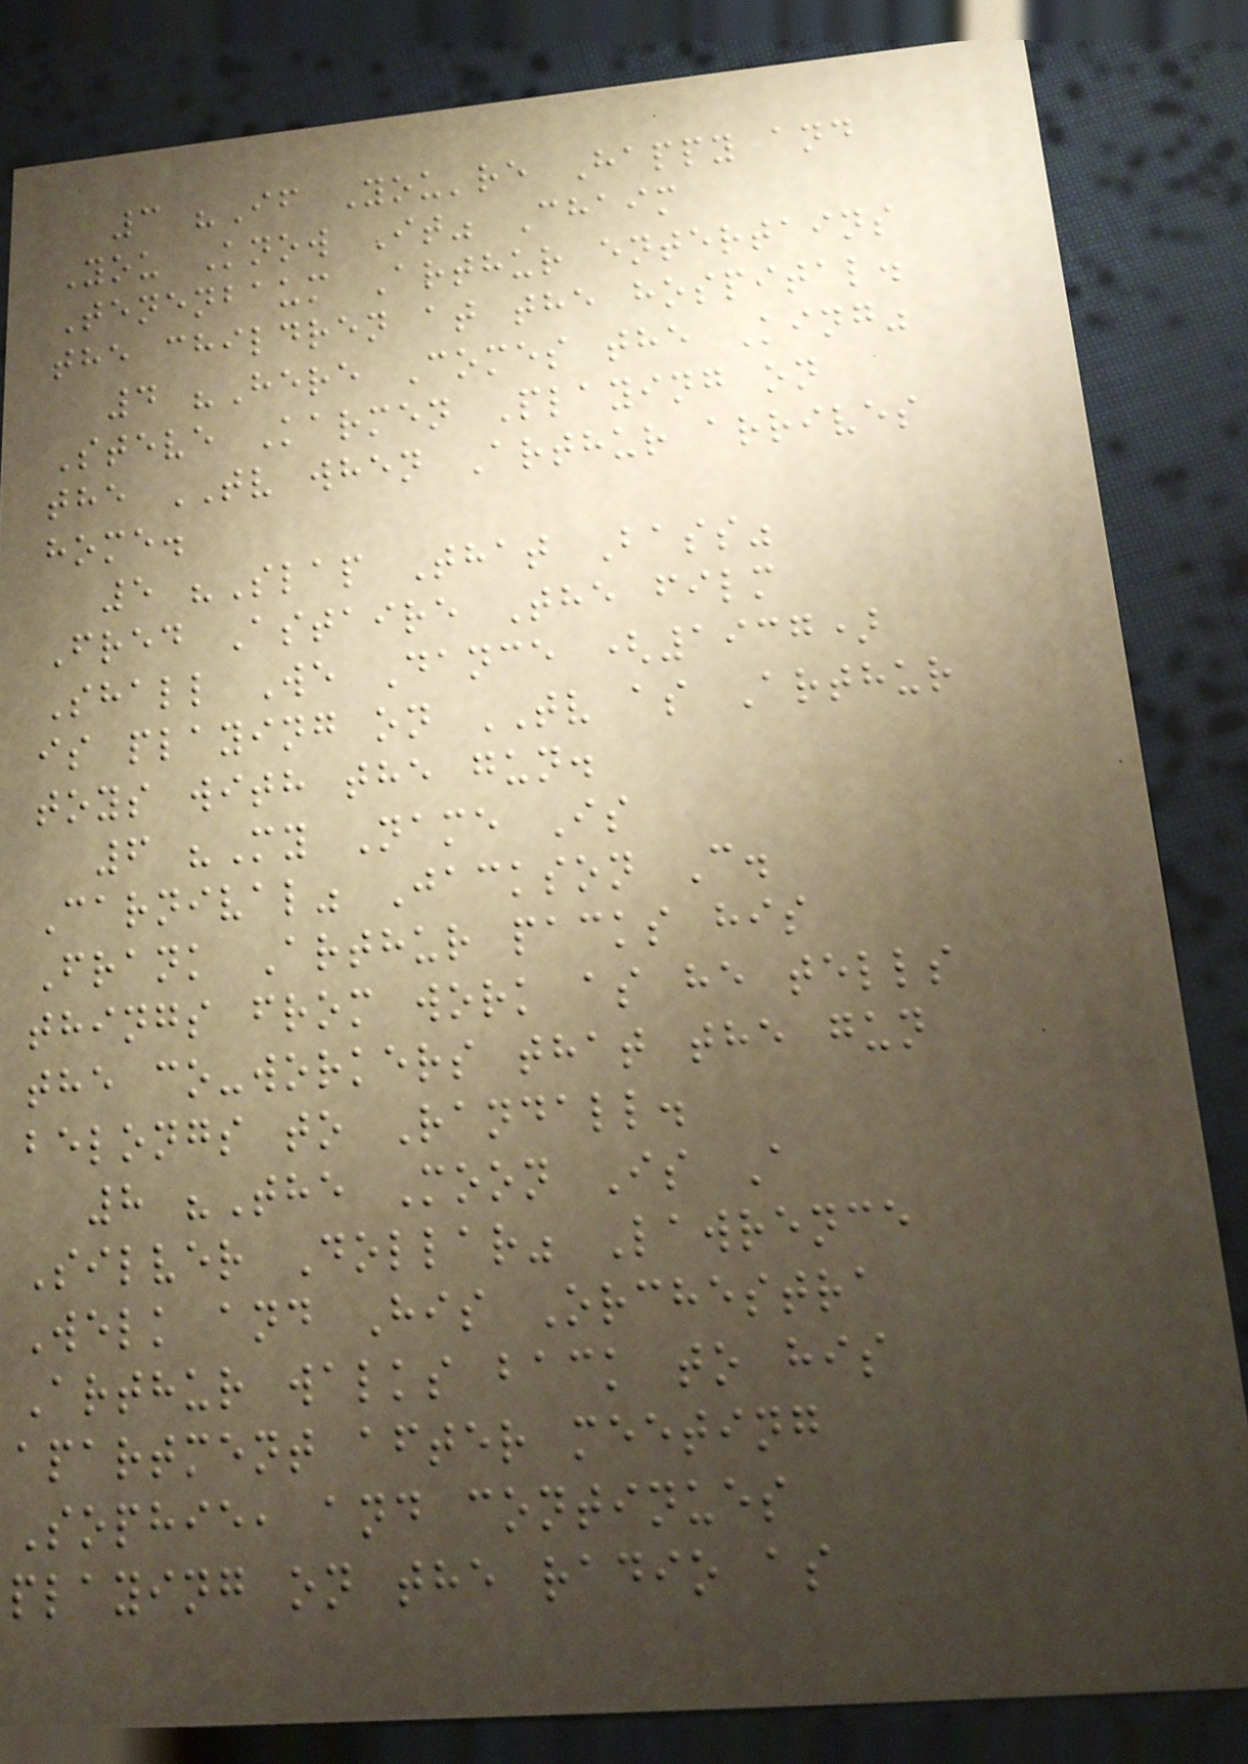3 "If You're Happy and
You Know It" Chaim
Tenenbaum Arthur entertains
the children at the hospital.
4 "Here Comes the King"
Steve Karmen Playing on
the TV when Arthur arrives
home.
5 "Slap That Bass"
Fred Astaire The film
Shall We Dance (1937)
is playing on TV as Arthur
toys with the gun.
6 "My Name Is
Carnival" Jackson C.
Frank Arthur packs his
things from work as he tells
the co-workers that the gun
belongs to Randall.
8 "The Moon Is A
Silver Dollar" Lawrence
Welk and His Orchestra
Arthur walks back to his
apartment after meeting
Sophie, and continues
playing on the radio as
